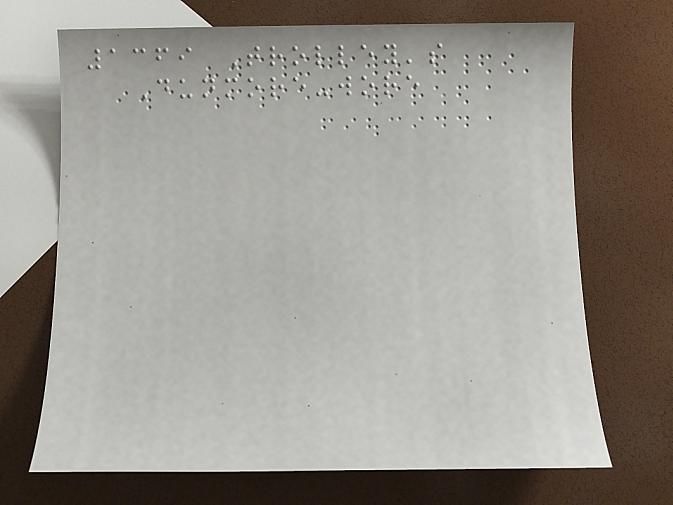1369 Trolley's
Dunmore-wore
